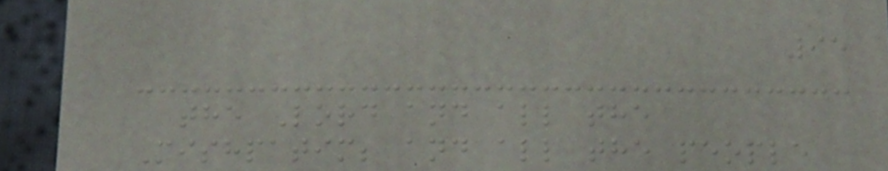95
the Lord and all the
Mishpatim; and all the people
